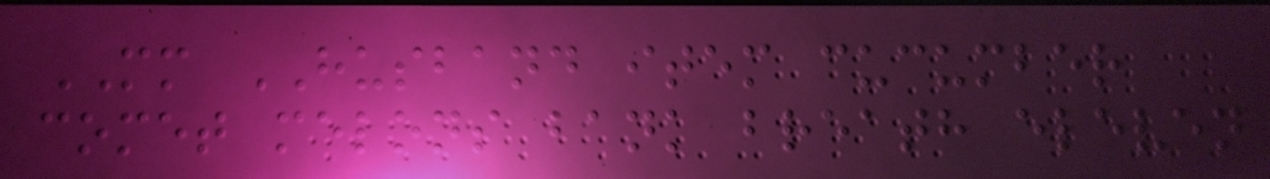MM HUSBAND item cucumber
comet melons bank breath eleven
